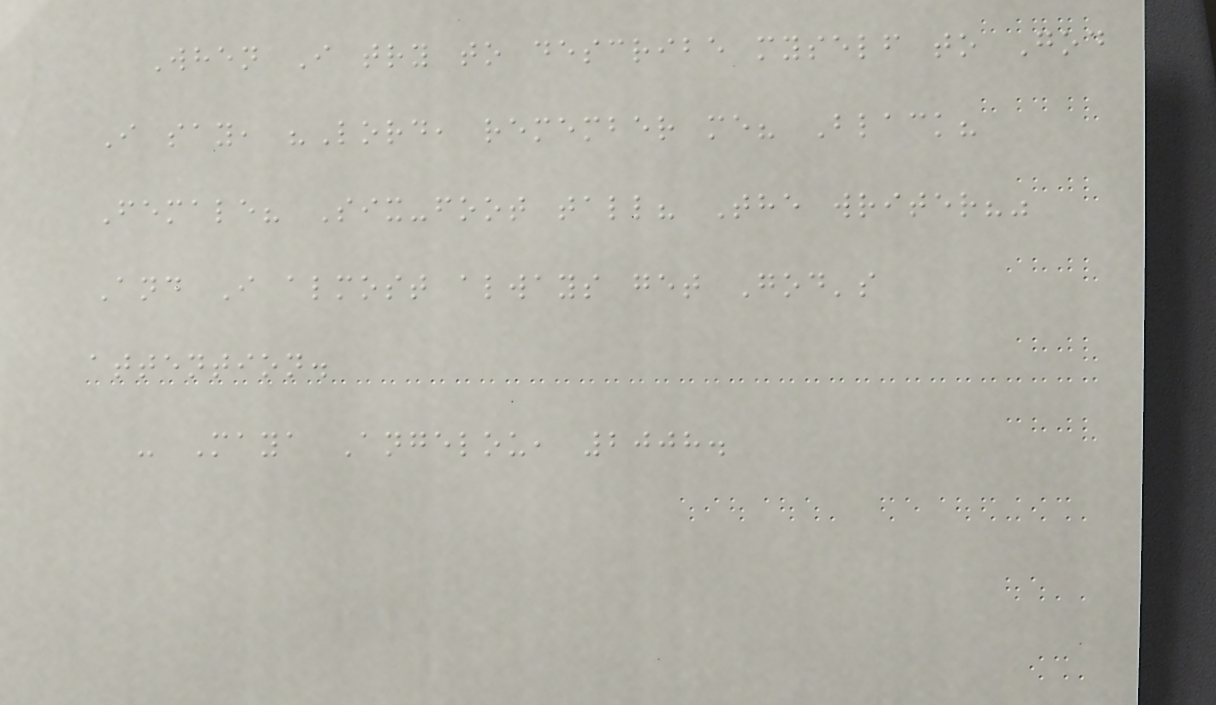When I try to describe myself to God
I say, "Lord, remember me? Black?
Female? Six-foot tall? The writer?"
And I almost always get God's
attention.
- Maya Angelou, 2008.
